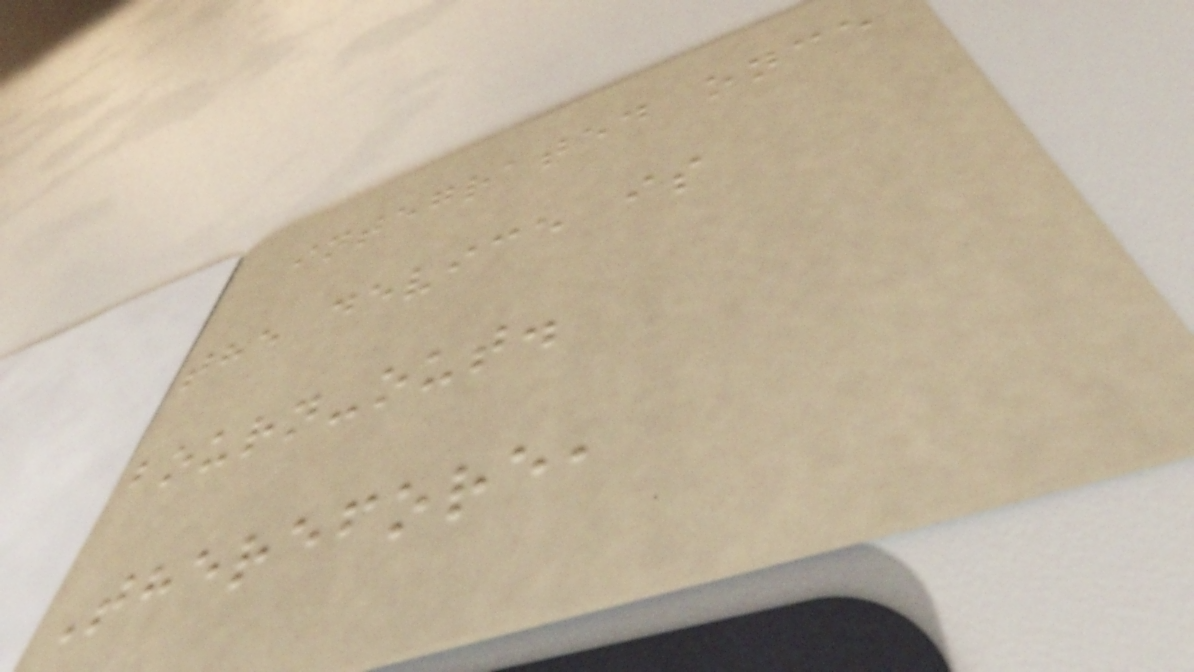integrated once
the device is
bourn-out.
Therefore,
